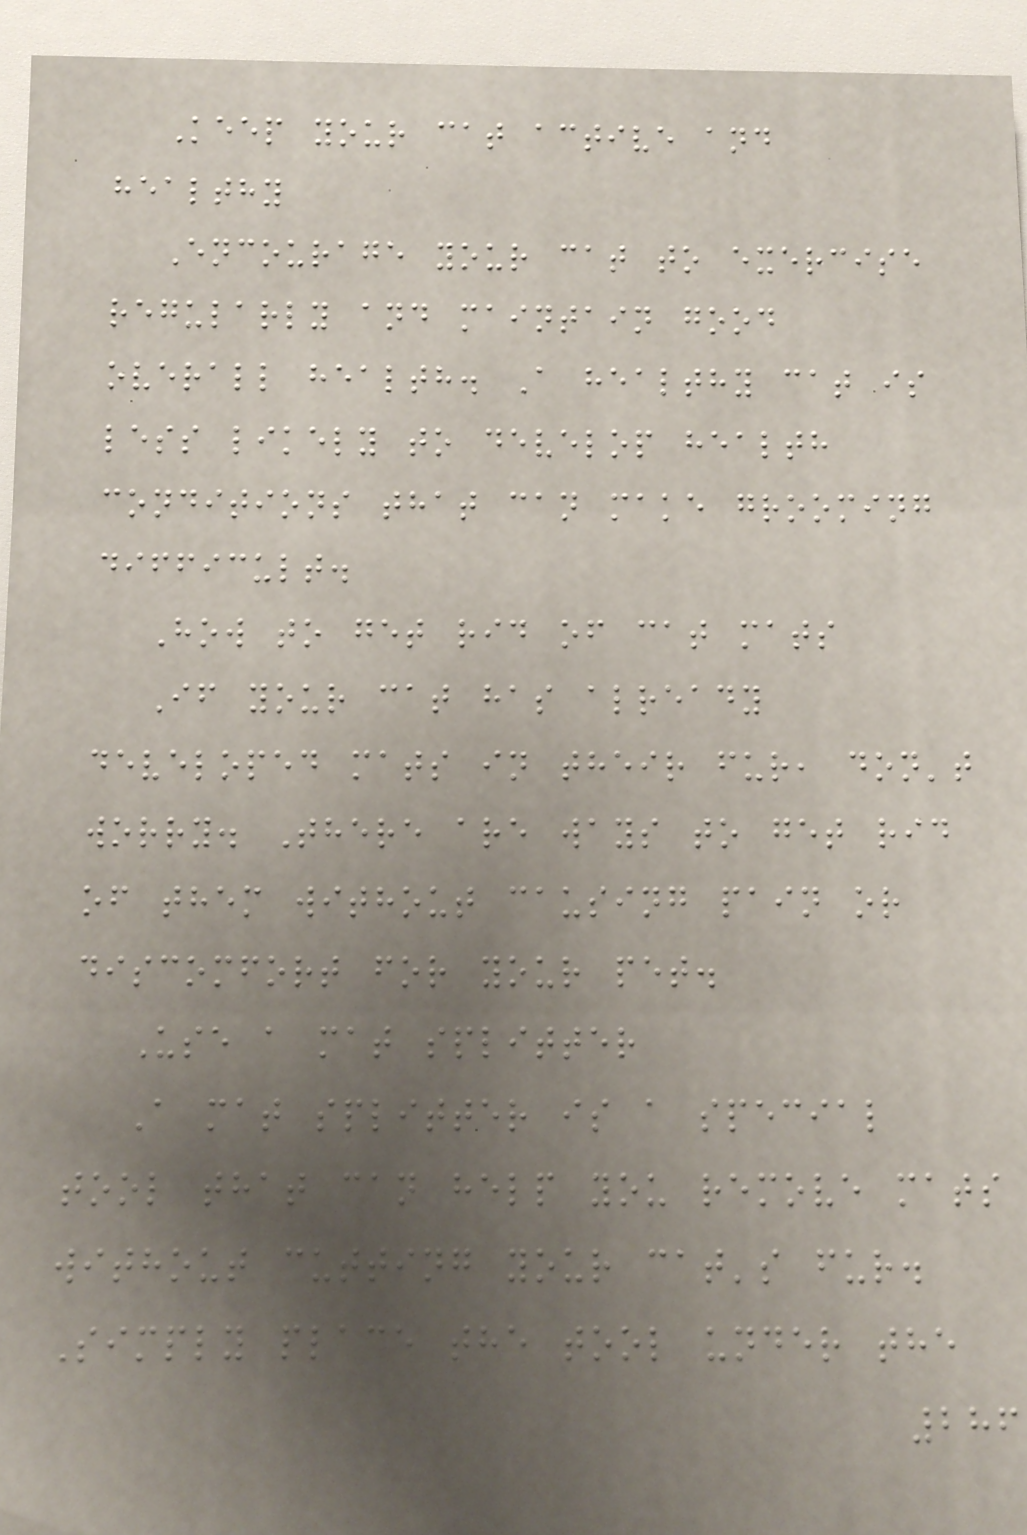Keep your cat active and
healthy
Encourage your cat to exercise
regularly and maintain good
overall health. A healthy cat is
less likely to develop health
conditions that can make grooming
difficult.
How to get rid of cat mats
If your cat has already
developed mats in their fur, don't
worry. There are ways to get rid
of them without causing pain or
discomfort for your pet.
Use a mat splitter
A mat splitter is a special
tool that can help you remove mats
without cutting your cat's fur.
Simply place the tool under the
286
